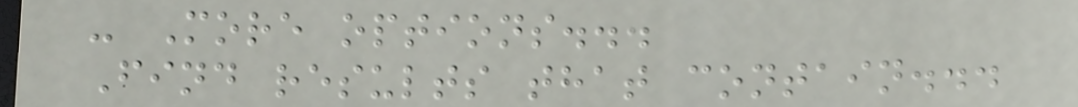- More options...
Find results that contain...
